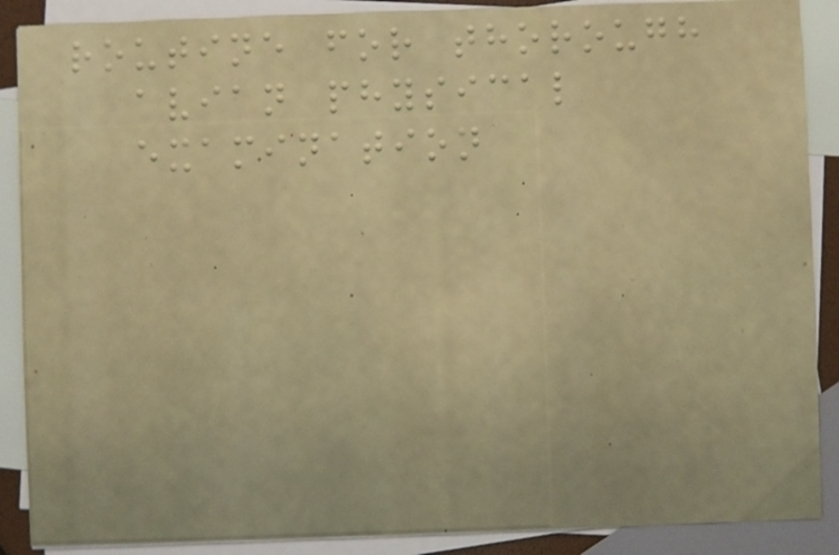routine for thorough
avian physical
examination
